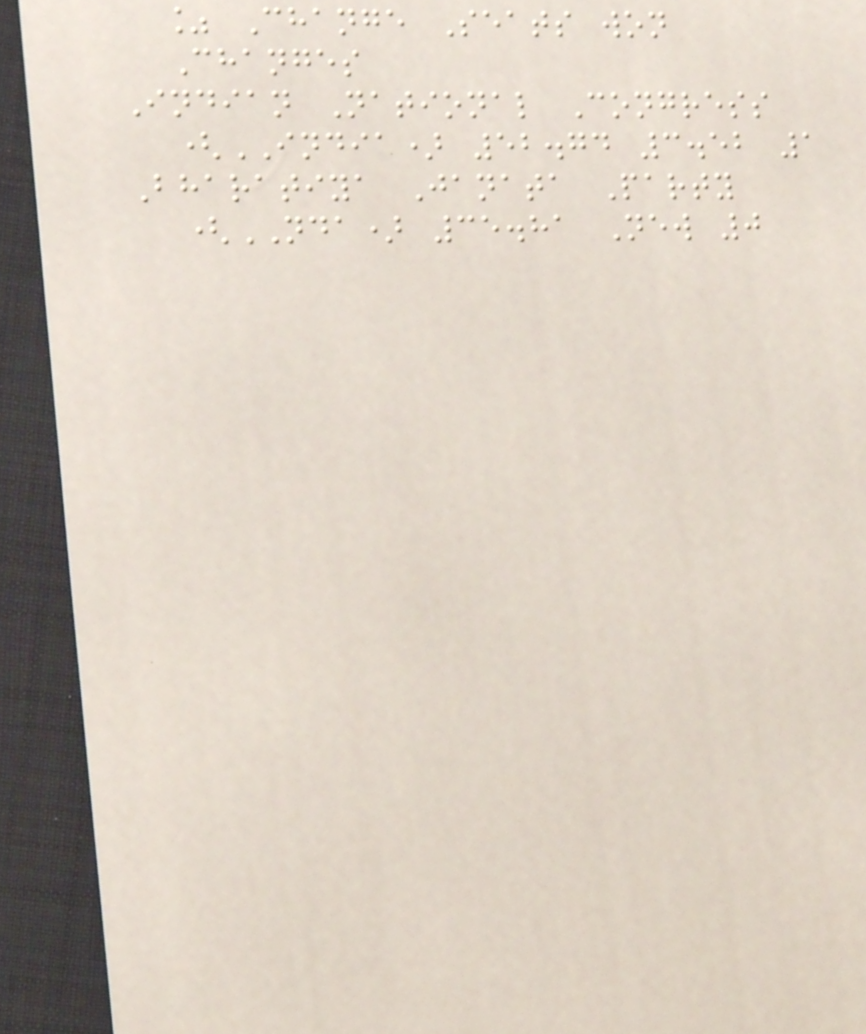% Change Seats won
Changes
Indian National Congress
(INDIA) 52.74 3.52 1
Bharatiya Janata Party
(NDA) 35.81 New 0
